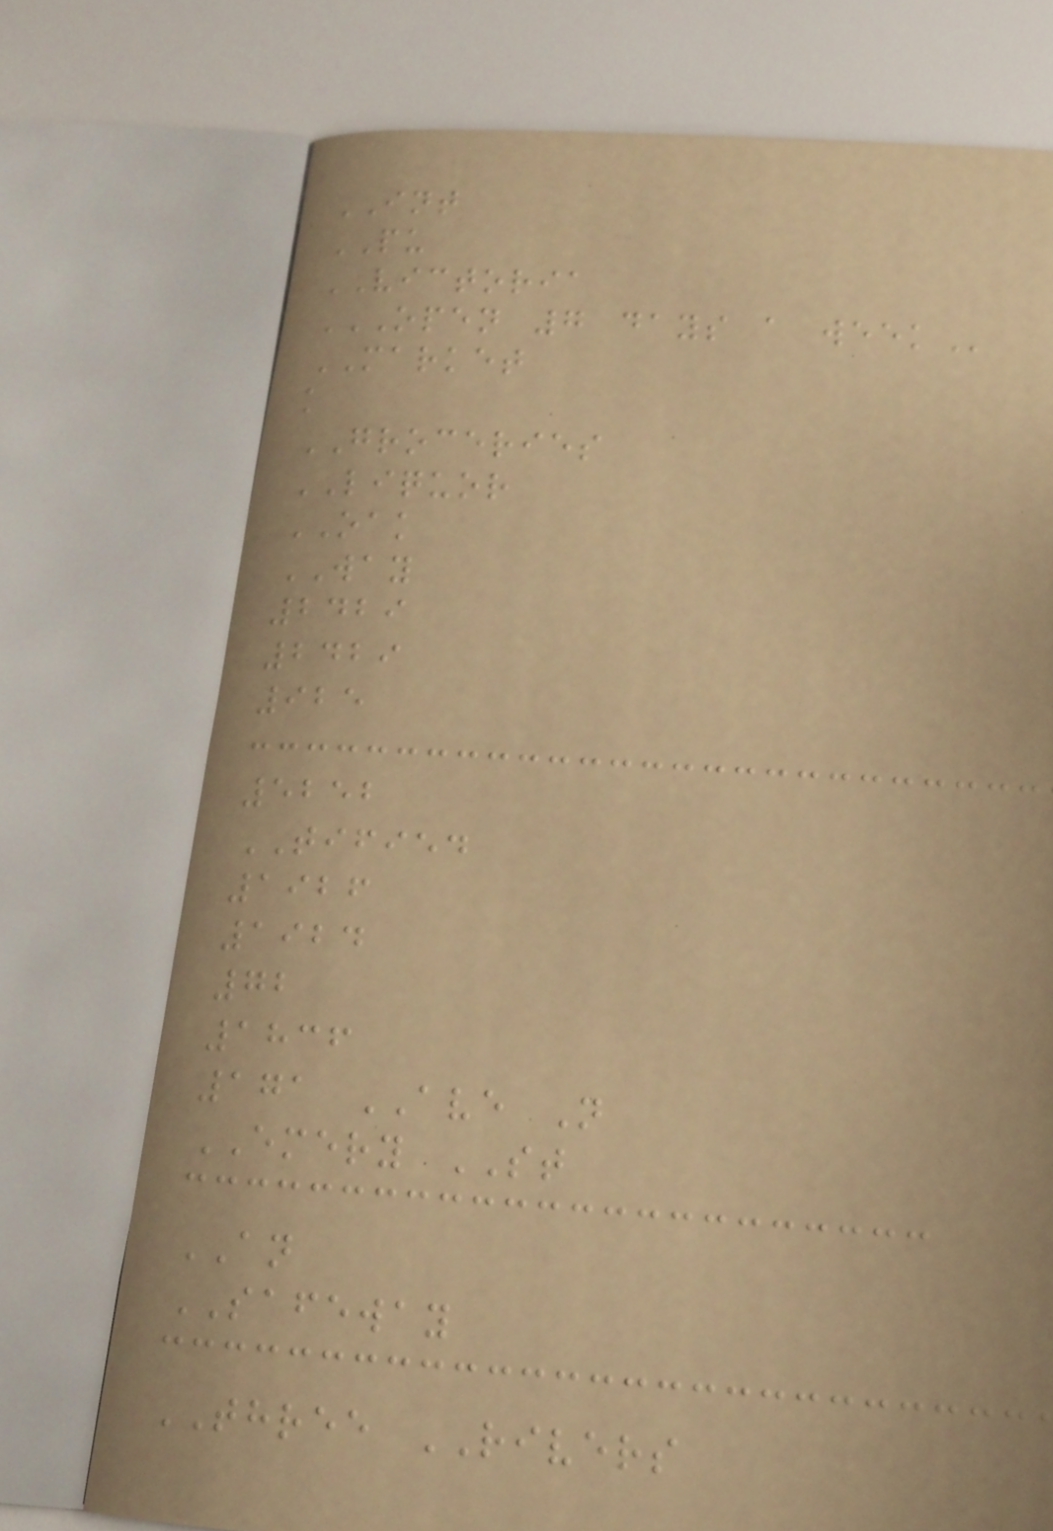INT
PU
VICTORIA
OPEN 7 DAYS A WEEK
MARKET
k
GROCERIES
LIQUOR
OAK
WAY
2429
2429
925
5252
TIFIED
1926
1924
72
1836
171 AVE N
EMERY ST
AN
SAFEWAY
THREE RIVERS
